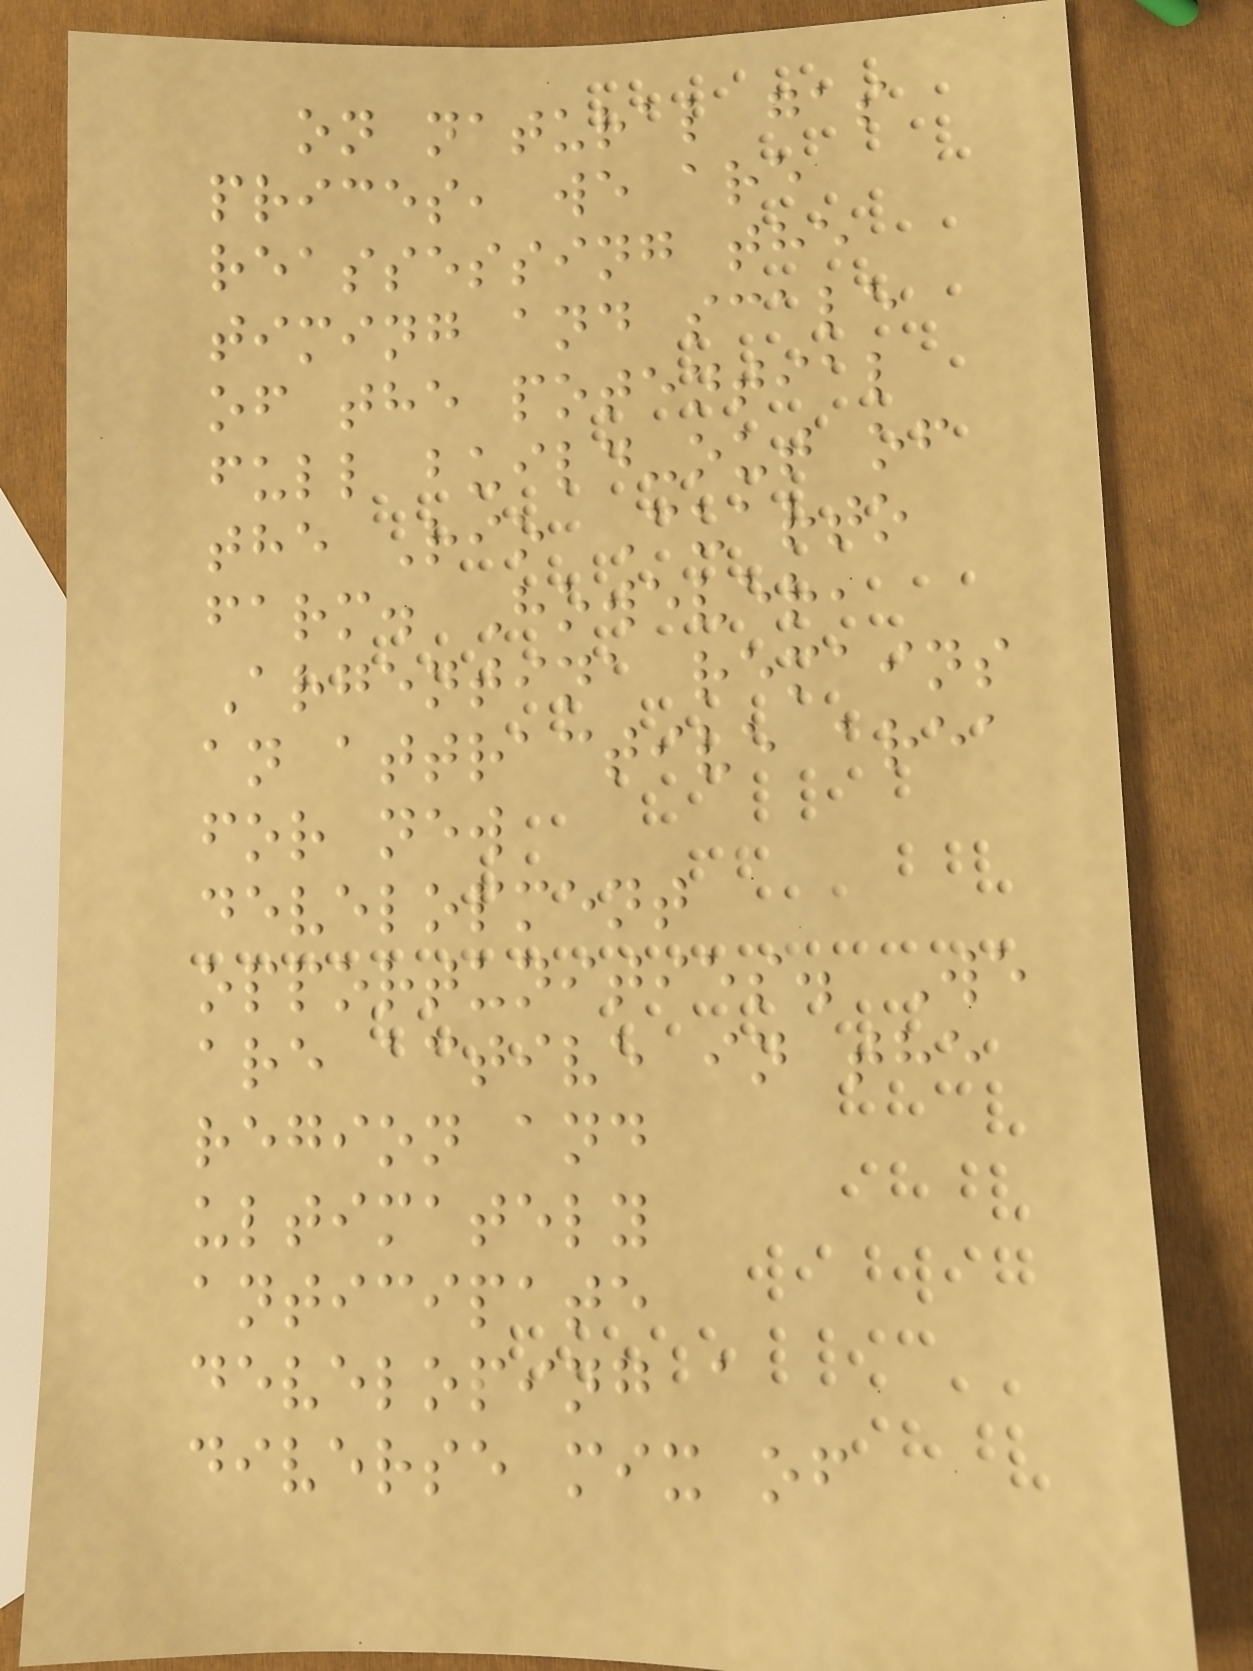on natural gas
prices, we are
reassessing the
timing and scale
of the potential
full build-out of
the Rio Cuarto
farm. However,
Argentina remains
an attractive area
for new
development
opportunities. We
are active in the
region and
ultimately
anticipate
developing a
diverse mix of
